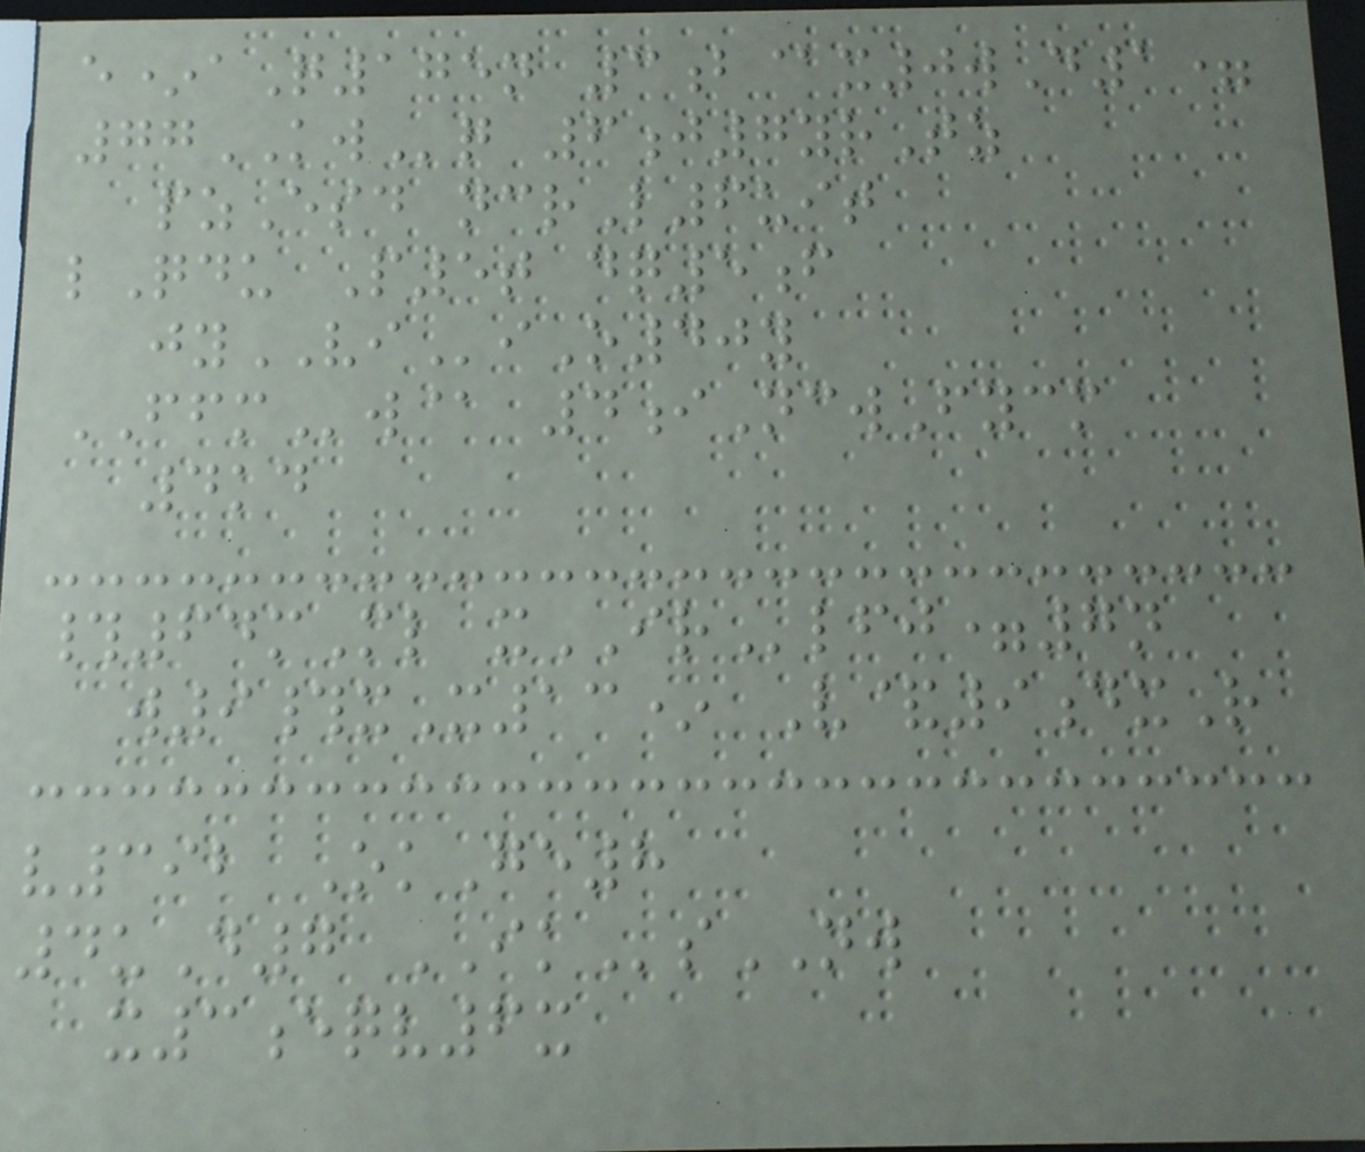e*aQ175n 3b@x0wD1=
77KWq 6j7yrTz
pzEsd ncrL6uit
lQdu P5t dq5f
jyVIiO40y
FFMw@ 4iNcwFycm
4kd
#64mMl xIRlfj=7n
w9#xX13* V&9dxR
v392 OkGe8
4uD7 IKsNW
x3eqv6x
